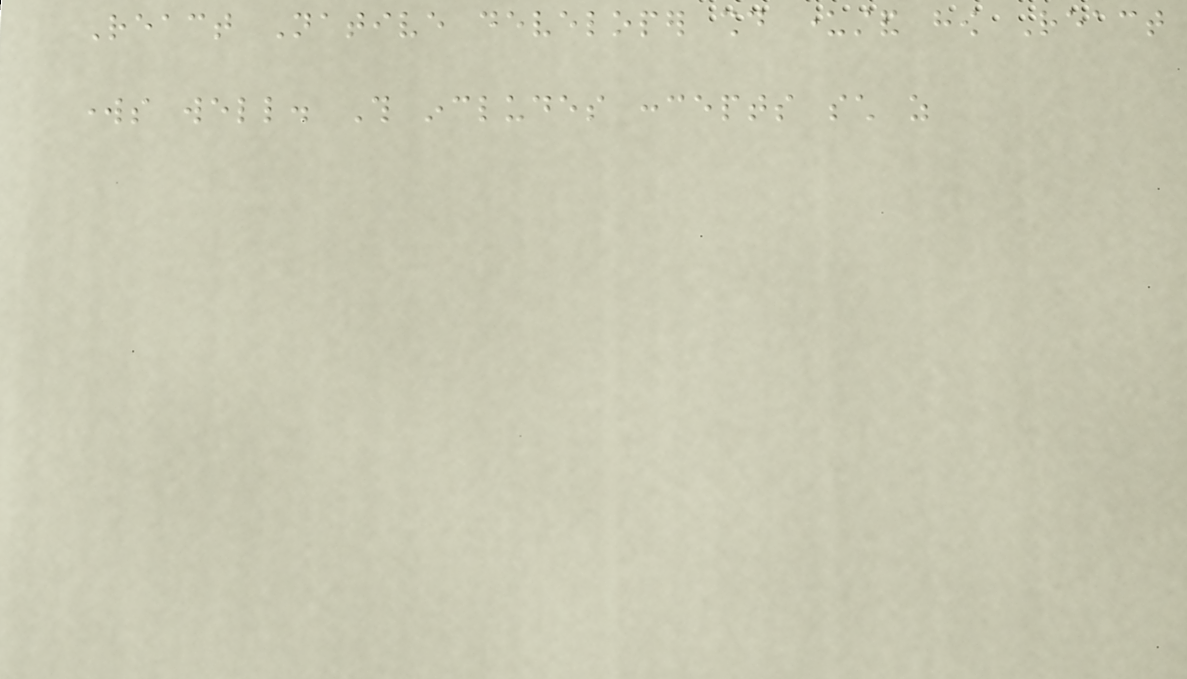React Native developer should understand how React
works well. This includes concepts such as
